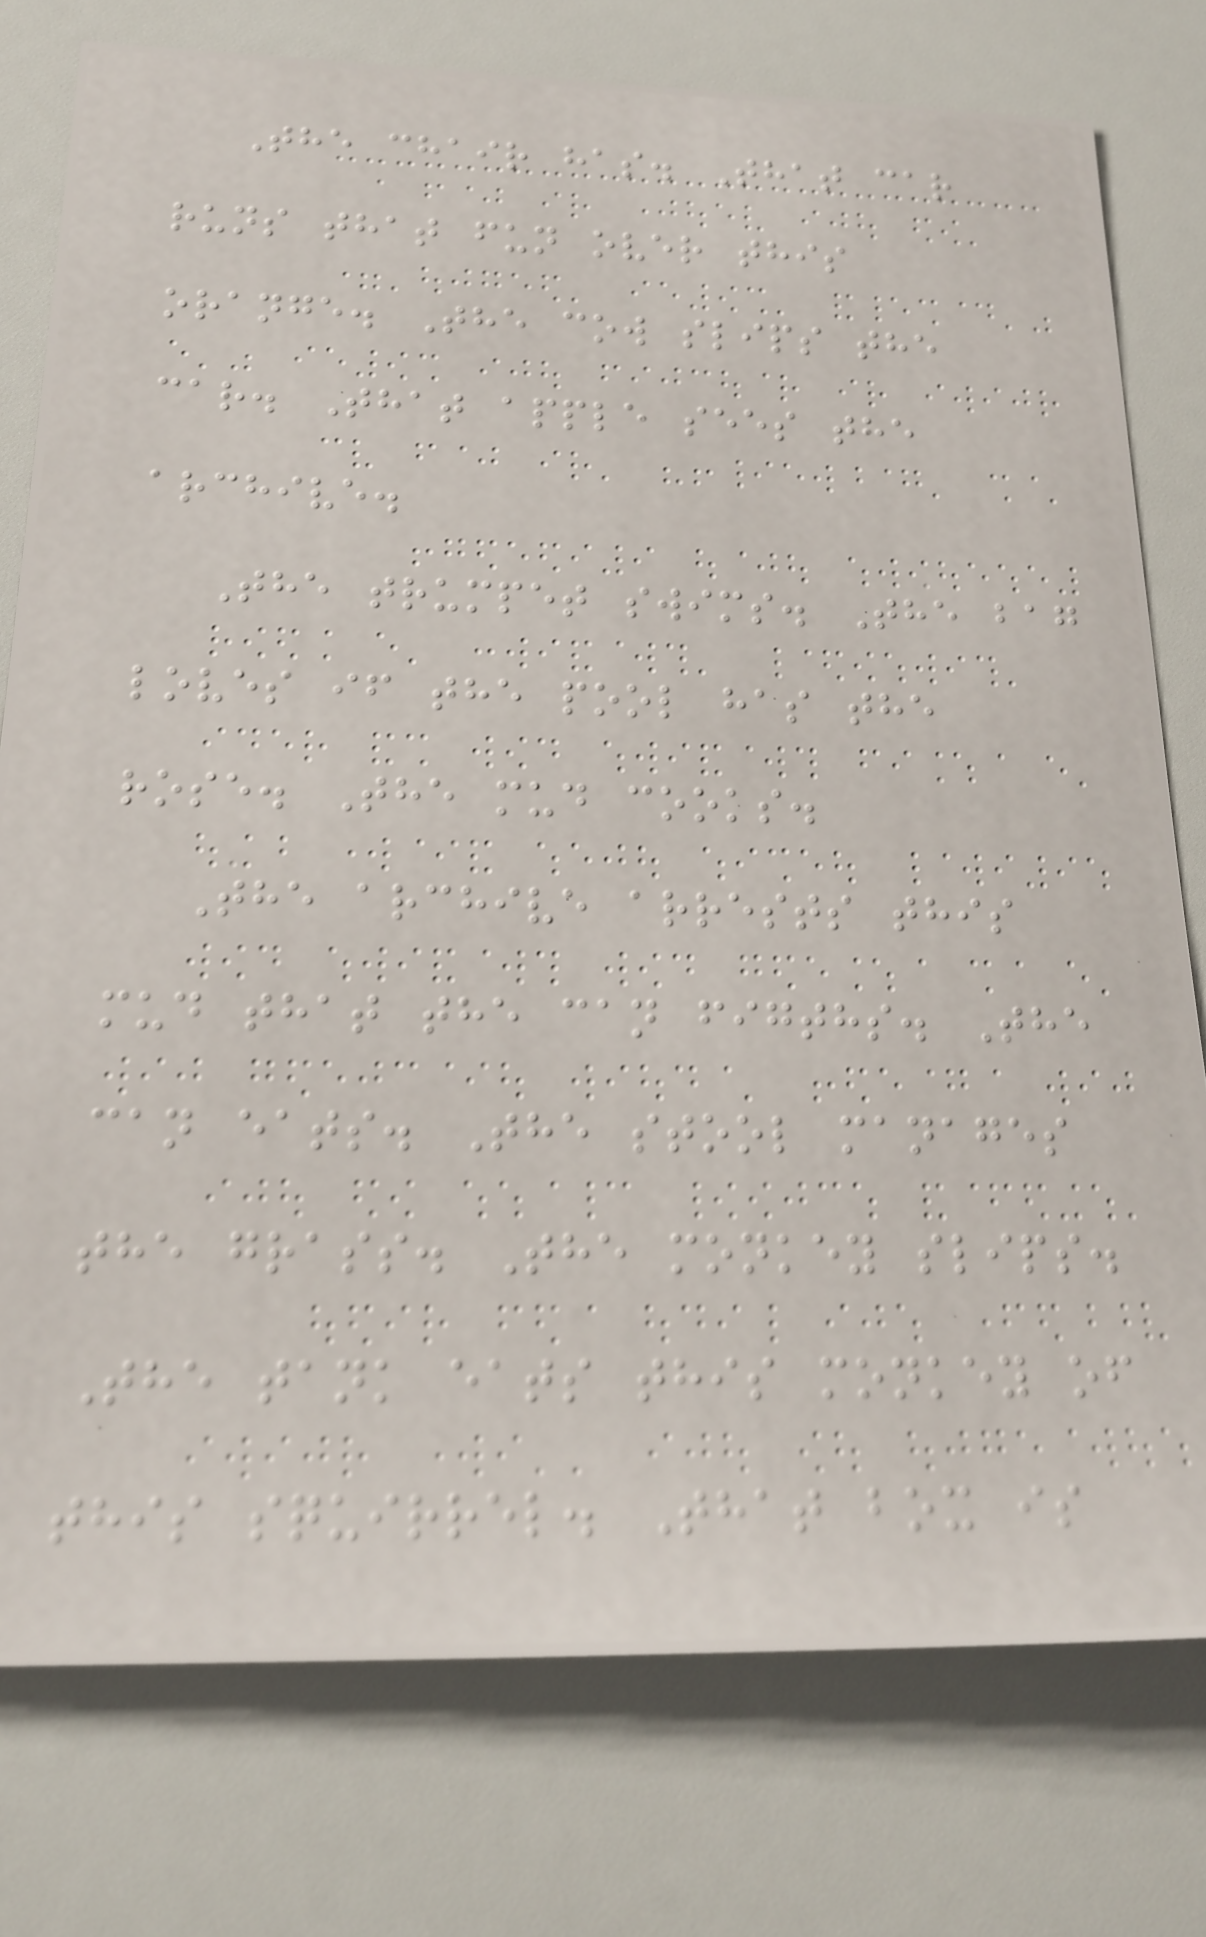The chair has. That car
runs that fun over this
orange. The cow slips the
car. That apple sees the
archive.
The trumpet swims. The bag
loves if the pool has the
rose. The mud cooks.
The archive arrests this
mud that the can figths. The
can eats. The stool manages
the grass. The monkey slips.
The tank eats this monkey of
this squirrel. That box is
